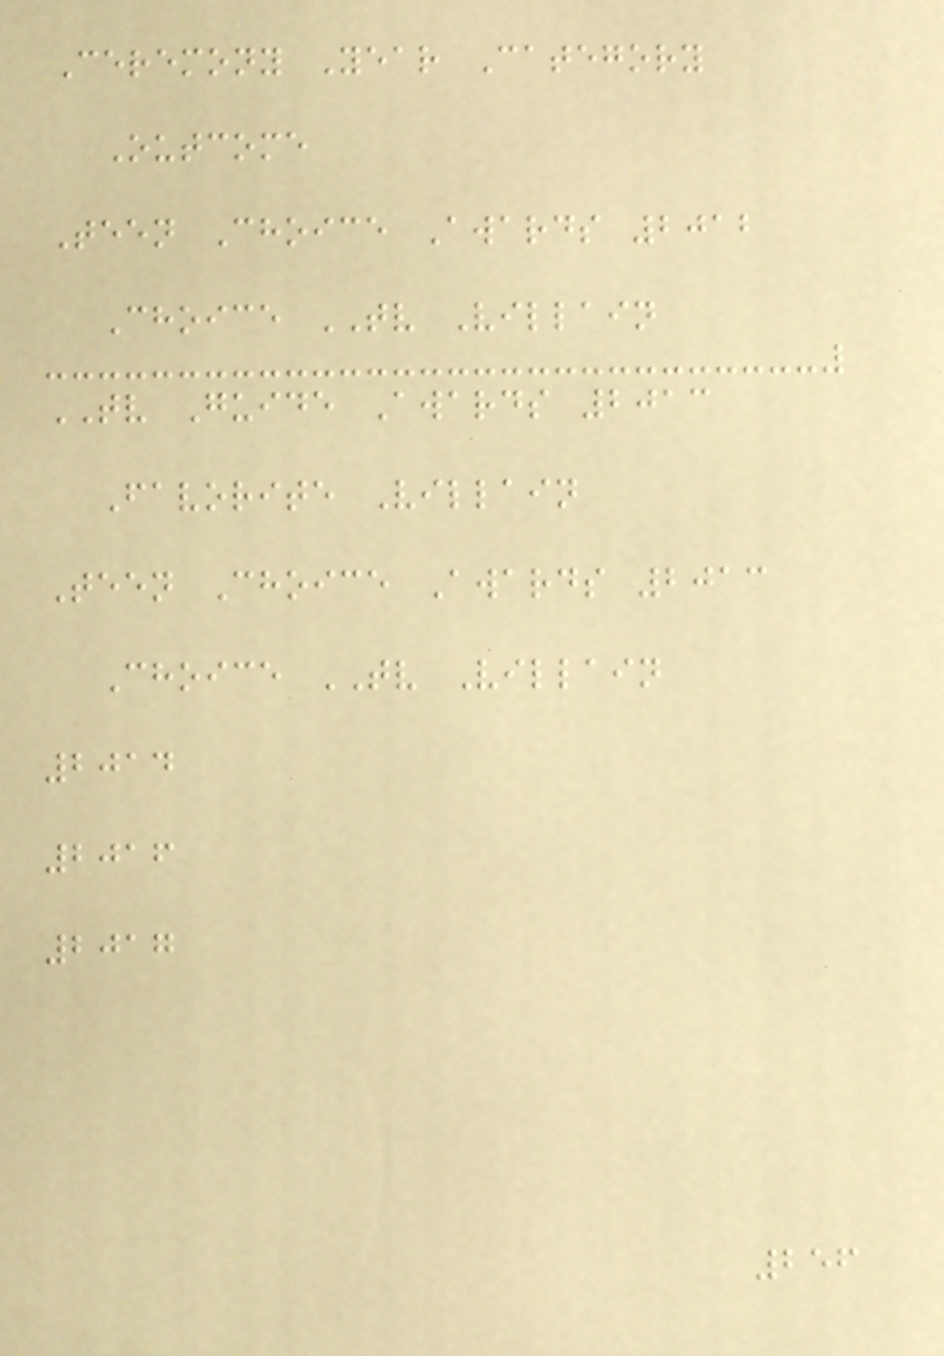Ceremony Year Category
Outcome
Teen Choice Awards 2012
Choice TV Villain
TV Guide Awards 2013
Favorite Villain
Teen Choice Awards 2013
Choice TV Villain
2014
2016
2017
256
